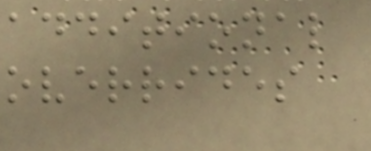additional
overrides
